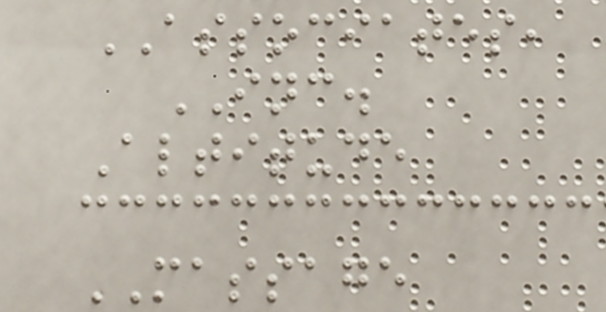ASSOCIATES,
INC.
Altitude
MASSAGE
